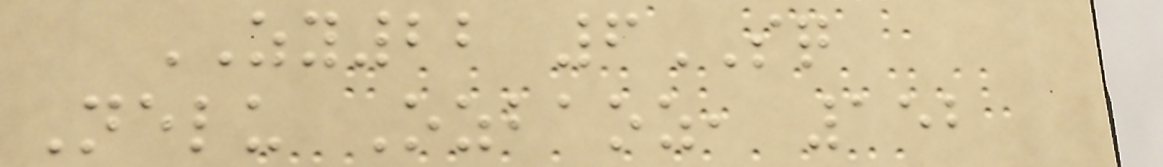ZY22 6SQ
Nelu Ozbaoz, 152
